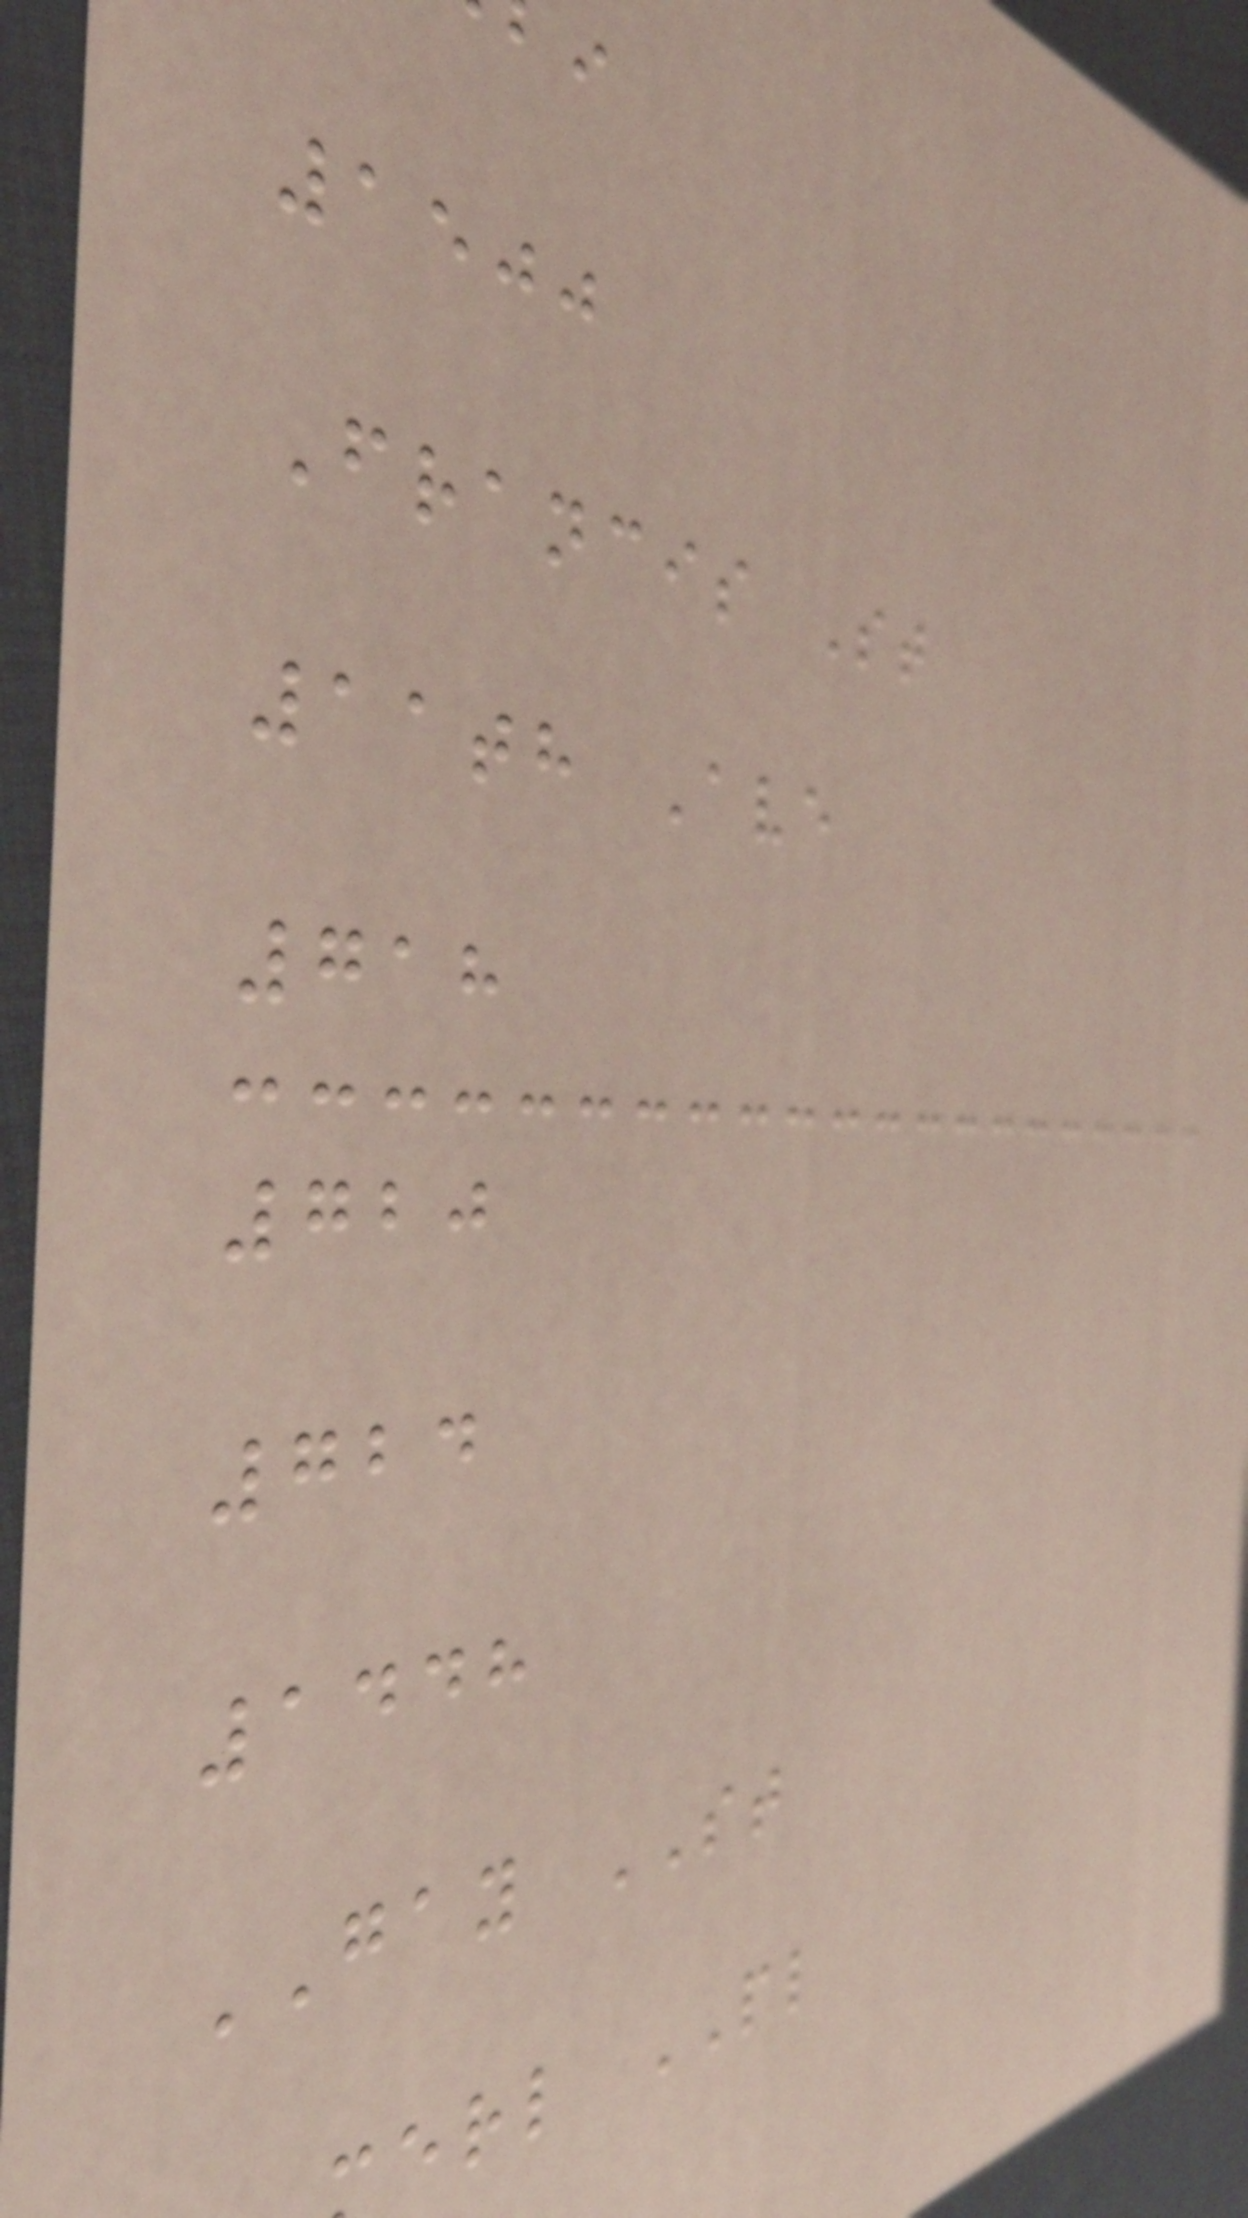1500
Francis St
11th Ave
718
720
724
1448
GAY ST
erl PL
